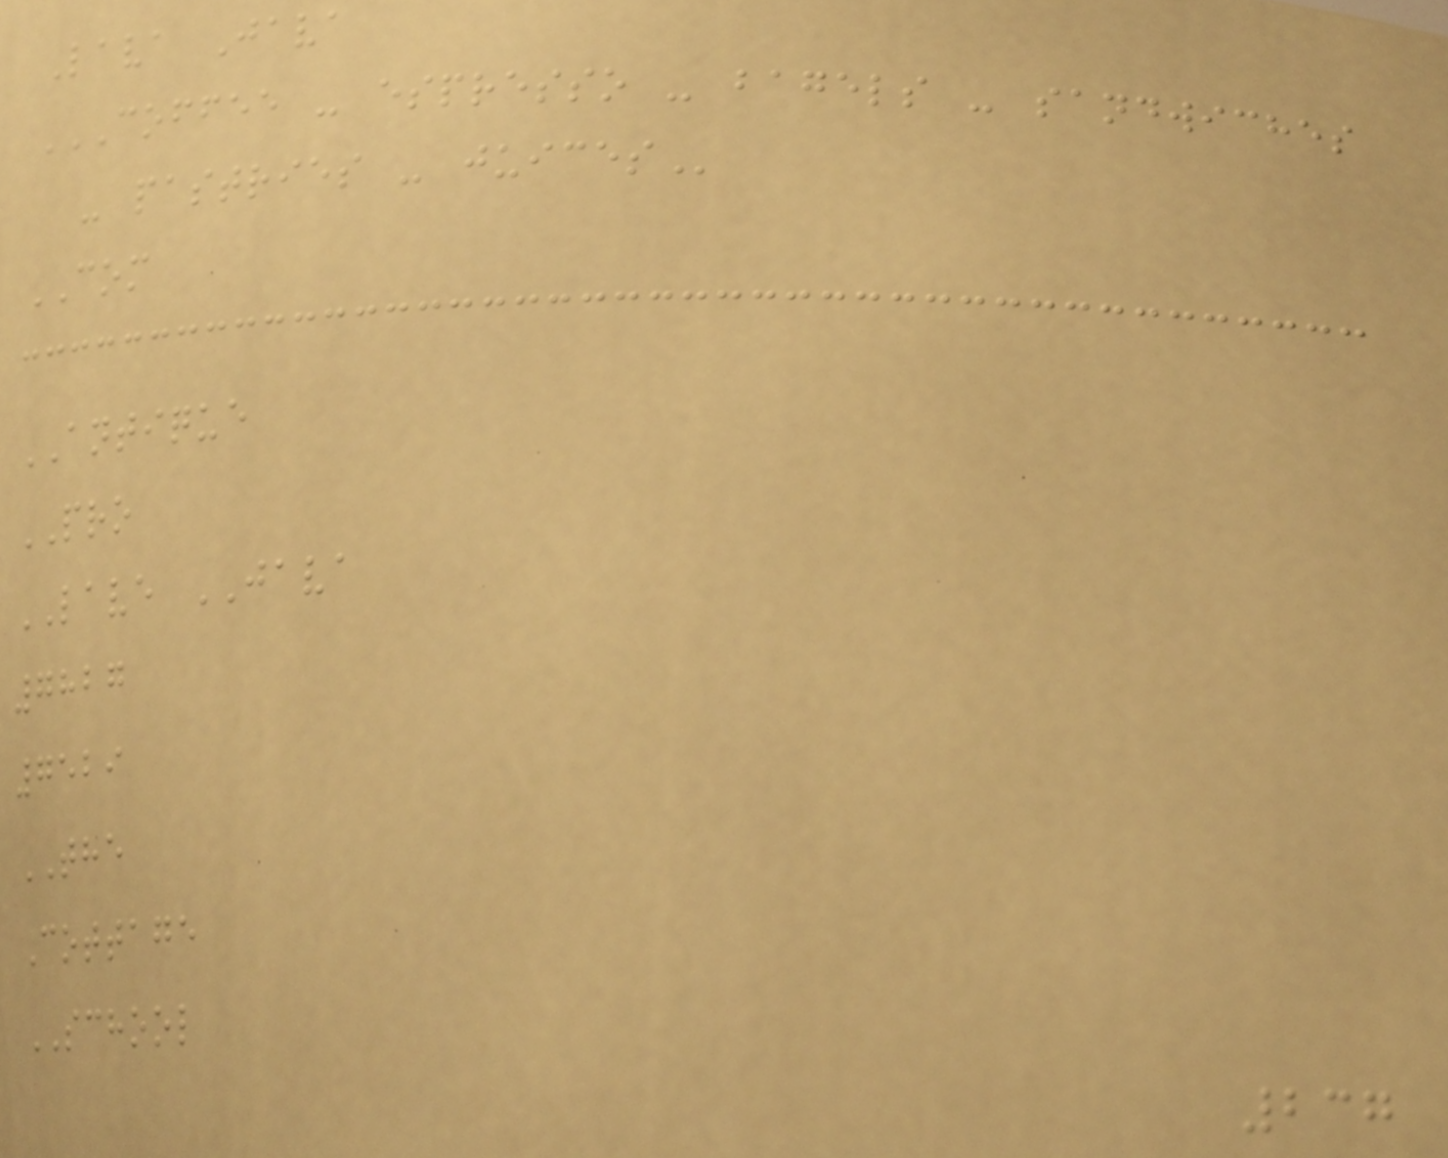Lava Java
COFFEE - ESPRESSO - BAGELS - SANDWICHES
- PASTRIES - JUICES
COM
ANTIQUE
PRO
LAVE JAVA
7827
7529
THE
Cottage
SCHOOL
237
